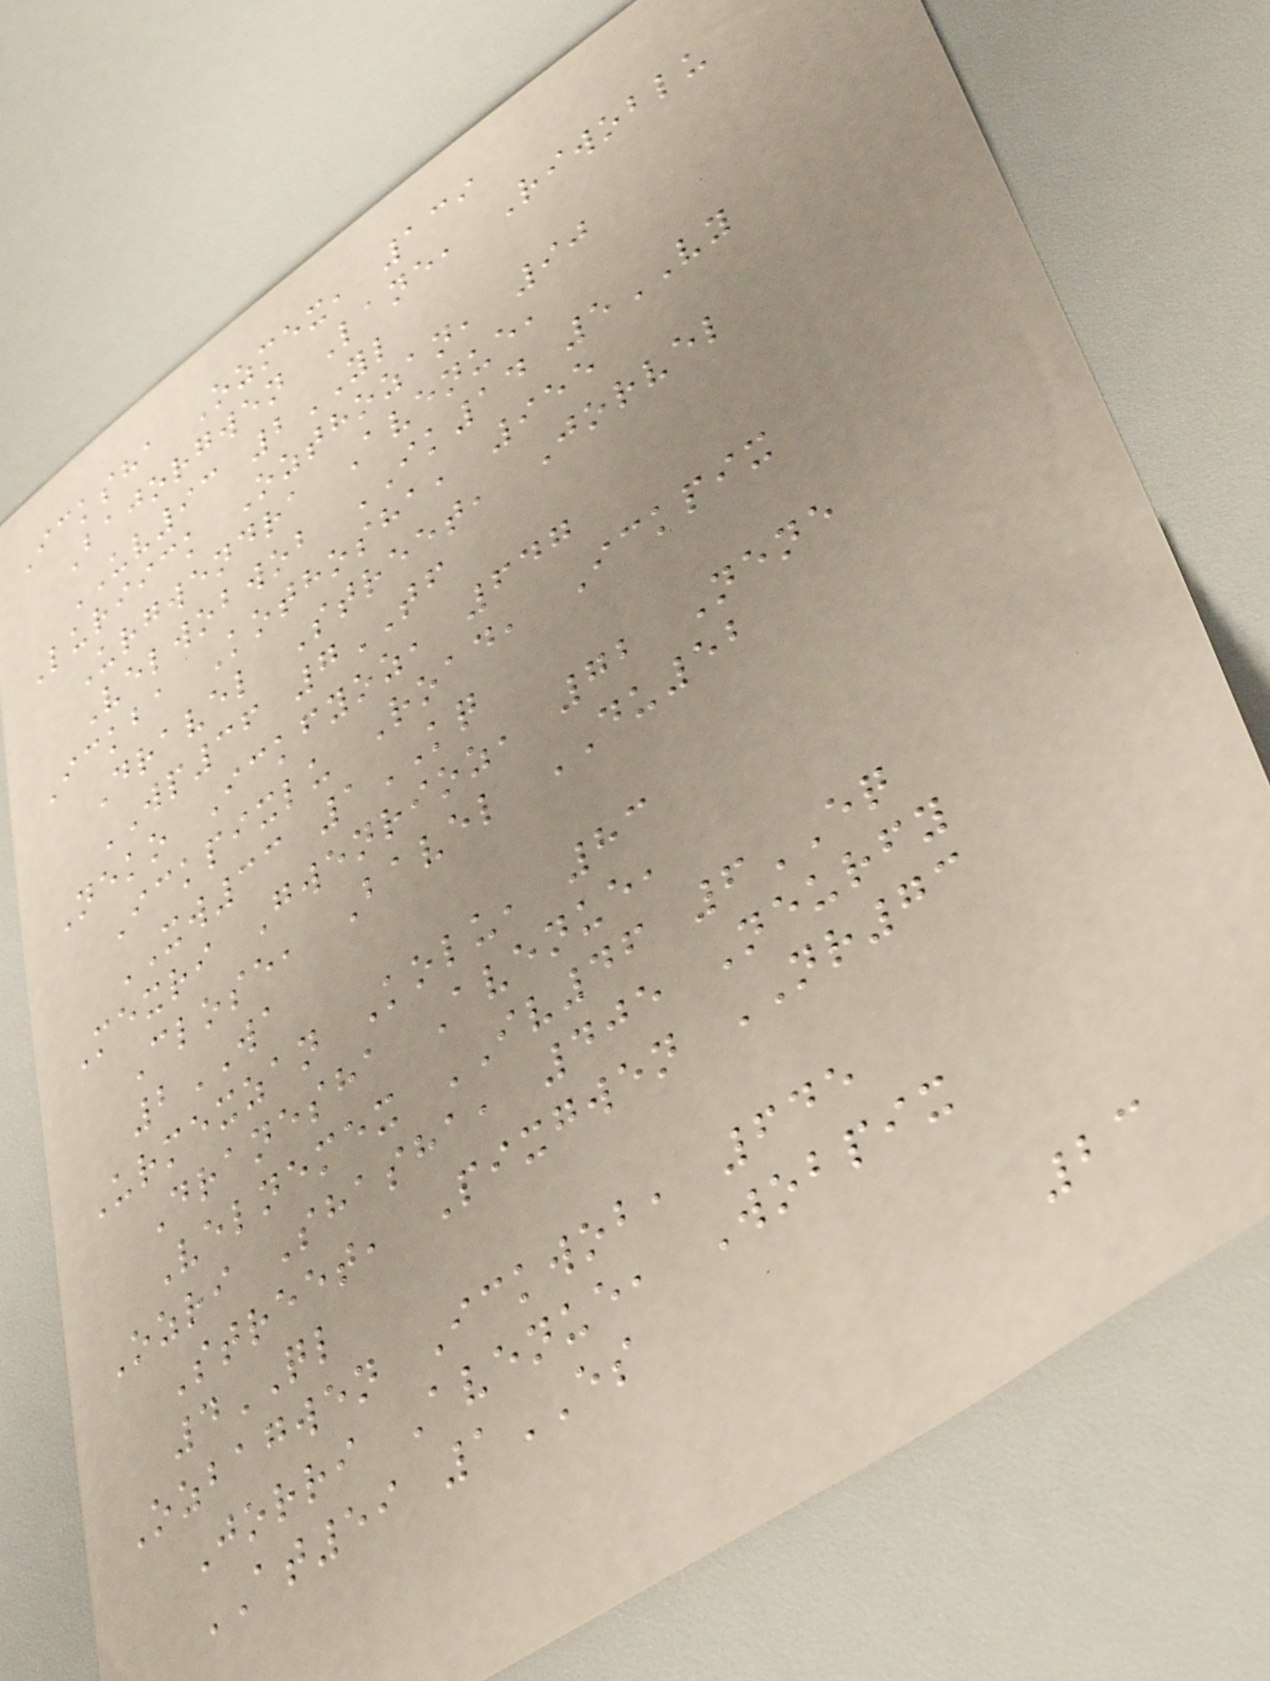Icksha Ozmex, 139
Bajorgwen Lane, Riwoblu
UV93 2YL
Luriick Ozthozan, 90
Urgwendra Avenue,
Velwobwob IK14 5VY
Ickba Kothosha, 955
Dravel Street, Jorvel
WP36 7TF
Neko Ickfyoz, 647
Ickpixlu Road, Ickpix
XW33 1KQ
Mexri Gwenrioz, 72 Nene
Close, Bavel DU52
2WA
Urmexzan Kolu, 83
Dranesha Avenue,
Velnemex IV46 6EQ
Ozri Shasha, 405 Neurfy
Street, Pixgwen NR73
4QL
Ozbagwen Ickwob, 645
Jorri Avenue, Wobpix
AT59 1ES
23
